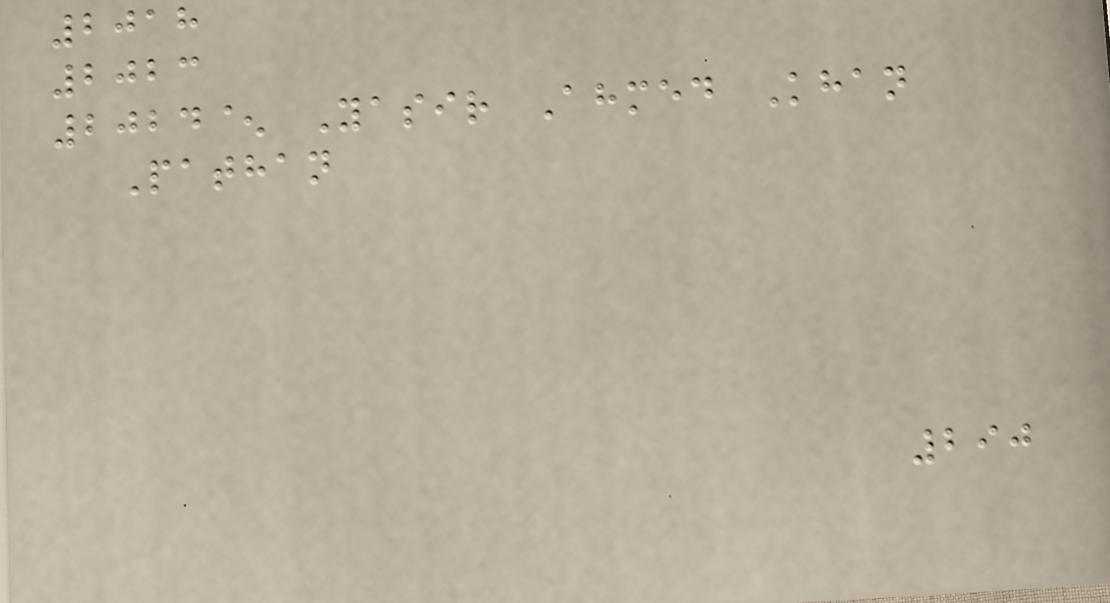2018
2023
2024^ Yasir Ahmed Khan
Pathan
290
